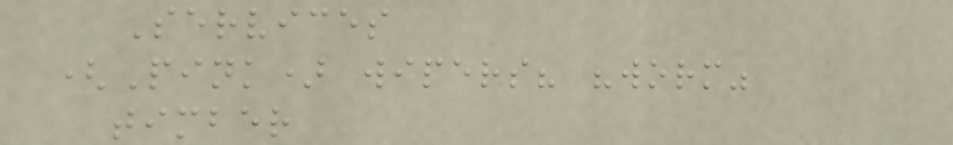Services
(Pink) wipers? "worm"
timber
